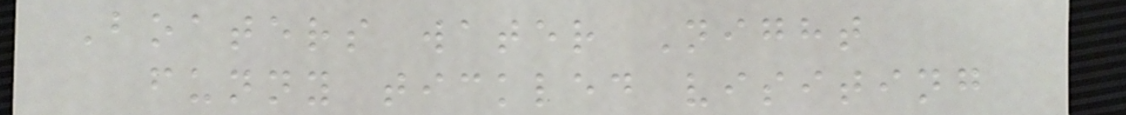Boaters water Night
funny tickled visiting
